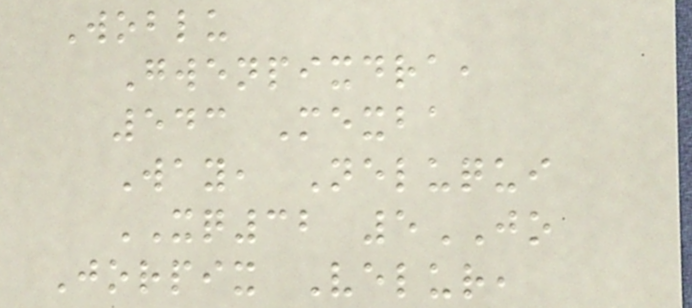Woblu
Gwenpixdra,
543 Mexba
Way, Neluqui
XQ32 5JO
Jorpix Velur,
